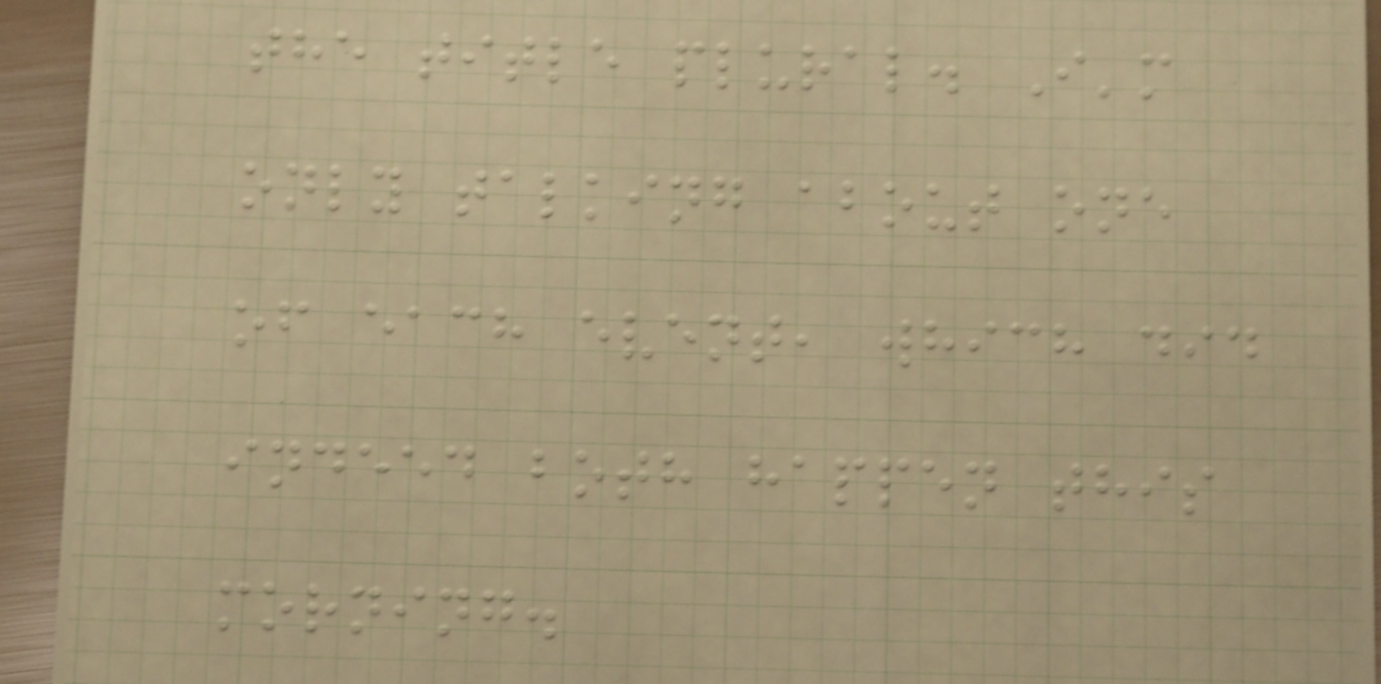the title plural. I'm
only talking about one
of each event, which did
indeed both happen this
morning.
